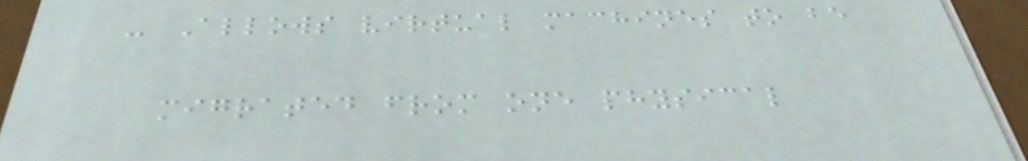- Allows virtual machines to be
migrated from one physical
